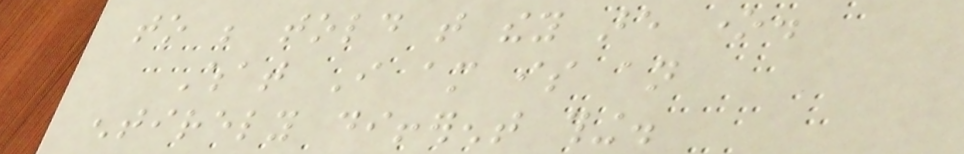to be told that they are one.
What I am is an
entirely different thing.
